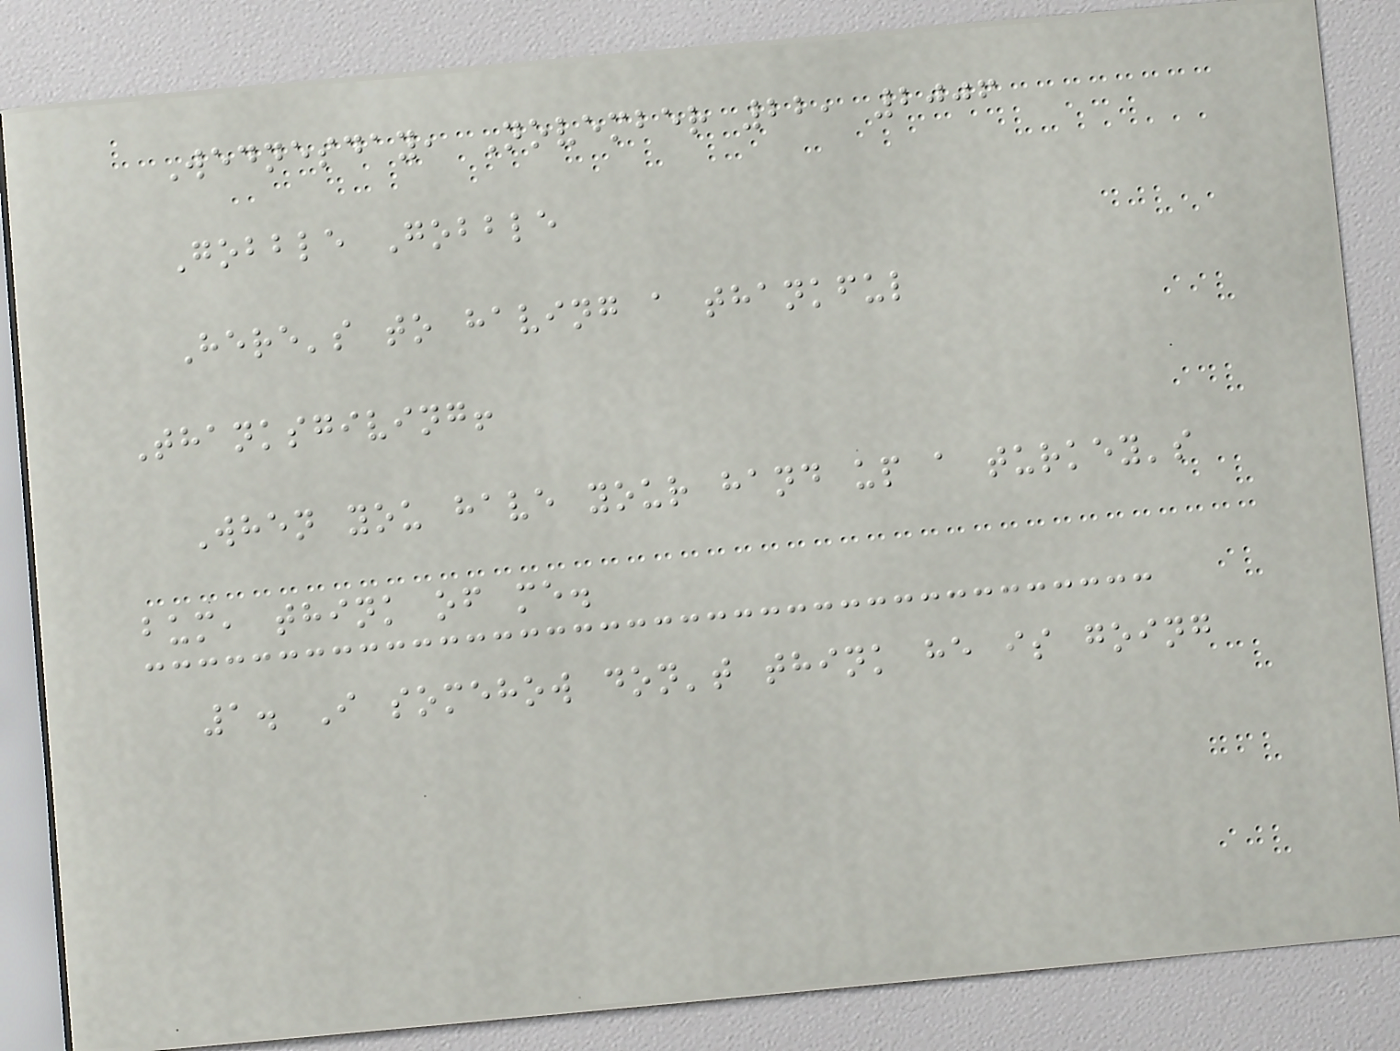Wednesday, November 22, 2006
Gobble Gobble
Here's to having a thankful
Thanksgiving!
When you have your hand up a turkey's
bum, think of me.
1. I somehow don't think he is going
